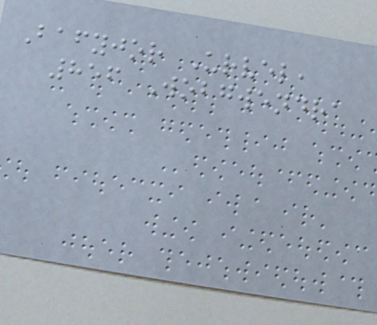Bafyjor Urvel,
856 Wobgwendra
